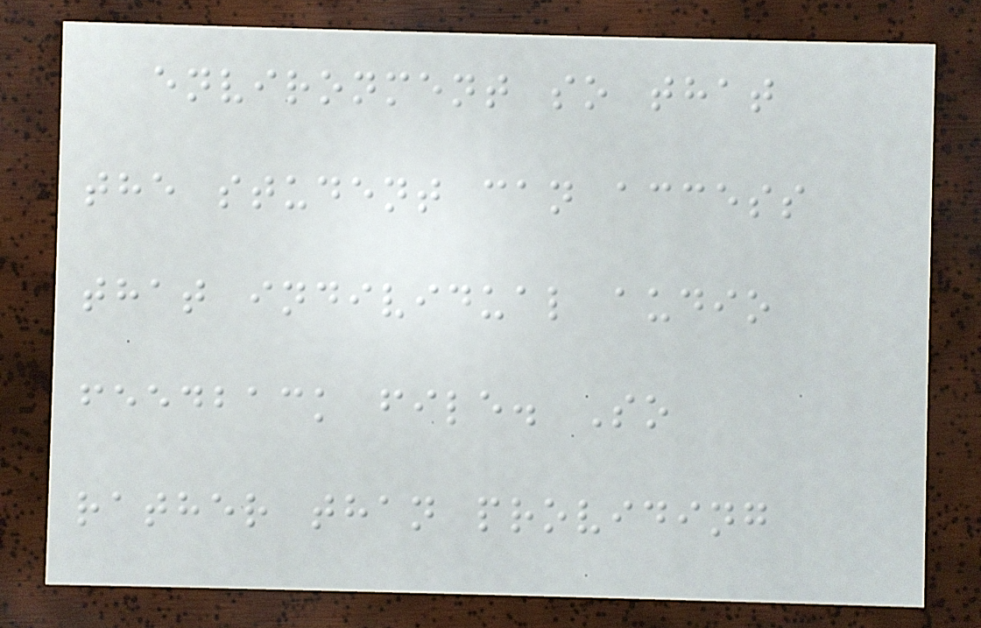environment so that
the student can access
that individual audio
feedback file. So
rather than providing
